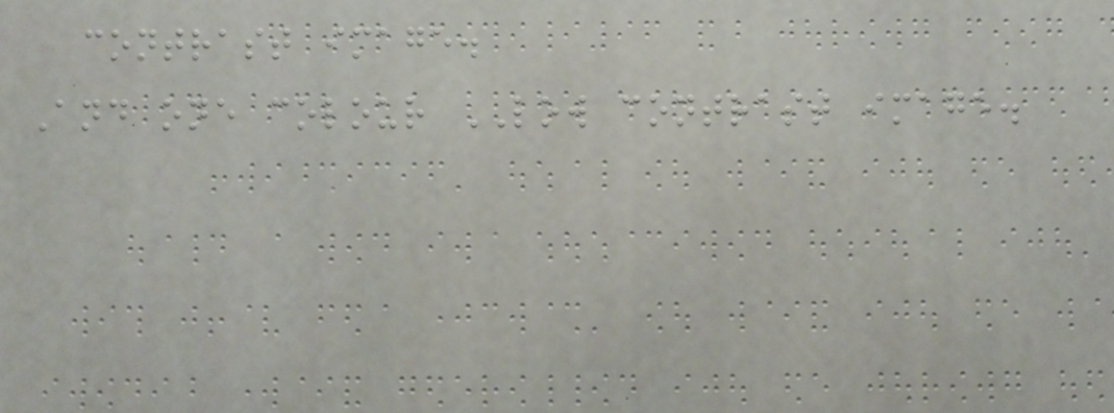contrast image.
And one colour LOW contrast image.
